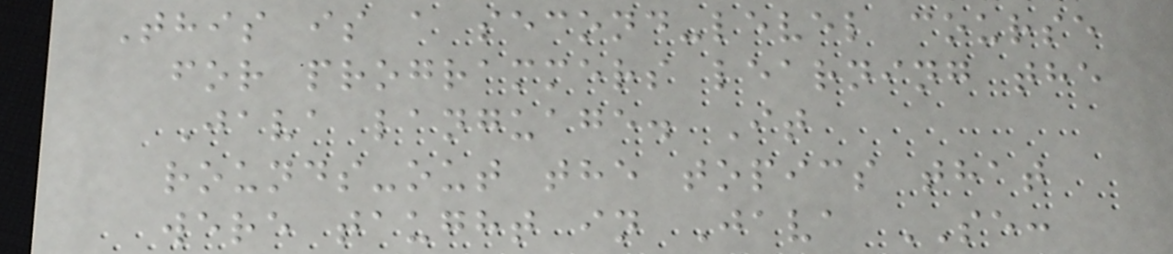This is a second-level course
for programmers learning the
Java language. It
rounds-out the topics that
were taught in Java SE:
